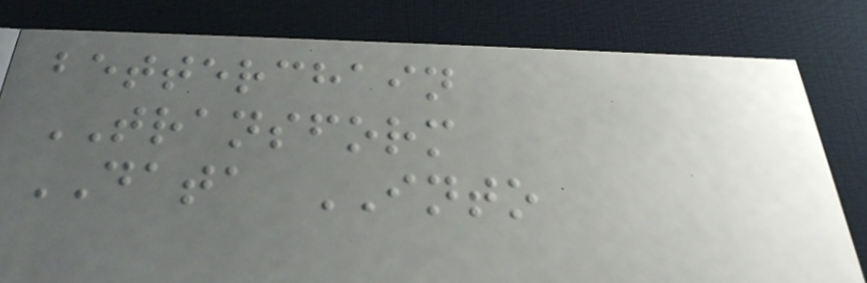betterchain
TRANSFORM
DATA INTO
